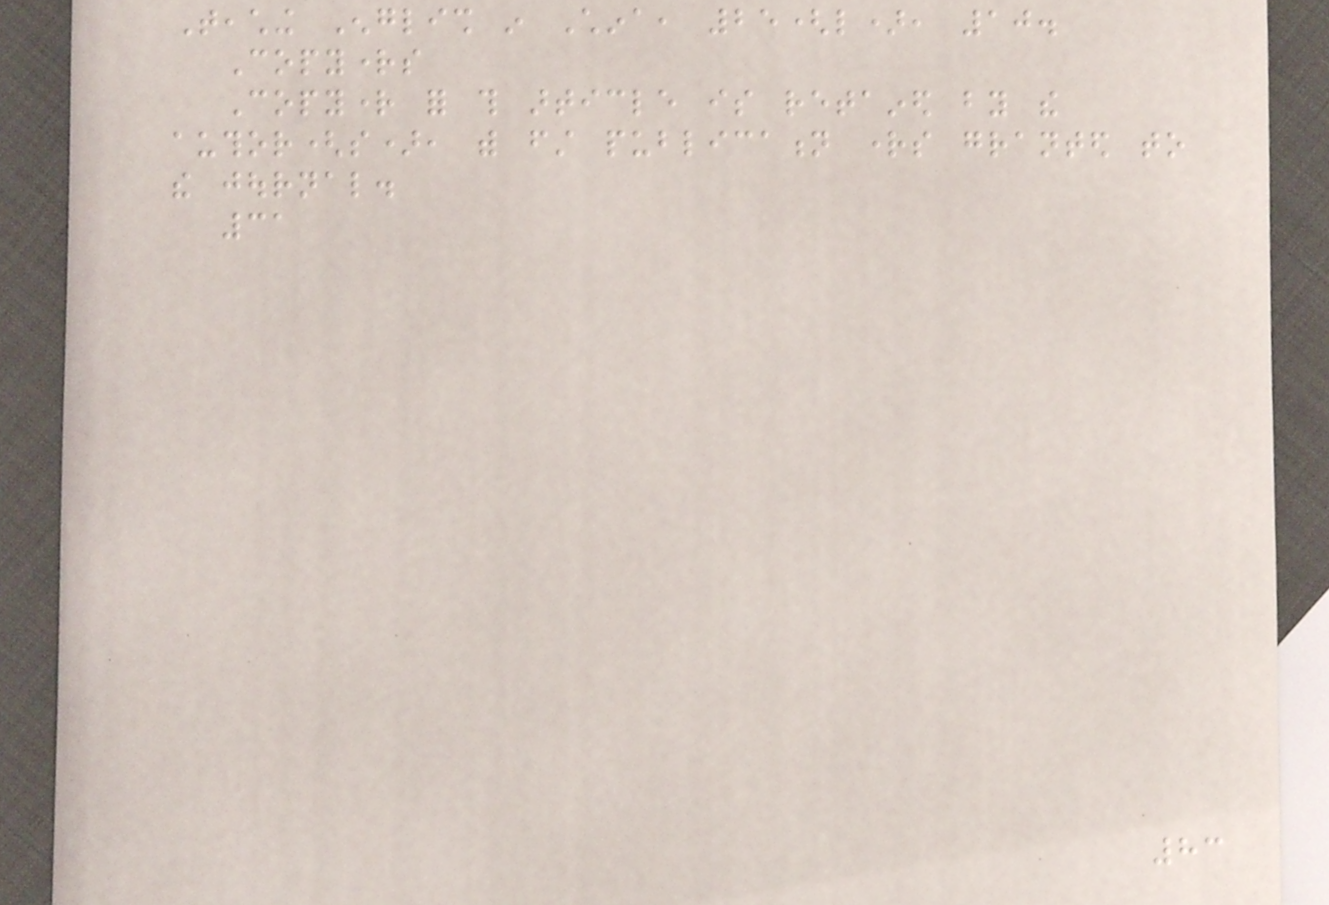Teaching English in China, 25(l), 10.
Copyrights
Copyright for this article is retained by the
author(s), with first publication rights granted to
the journal.
31
83
